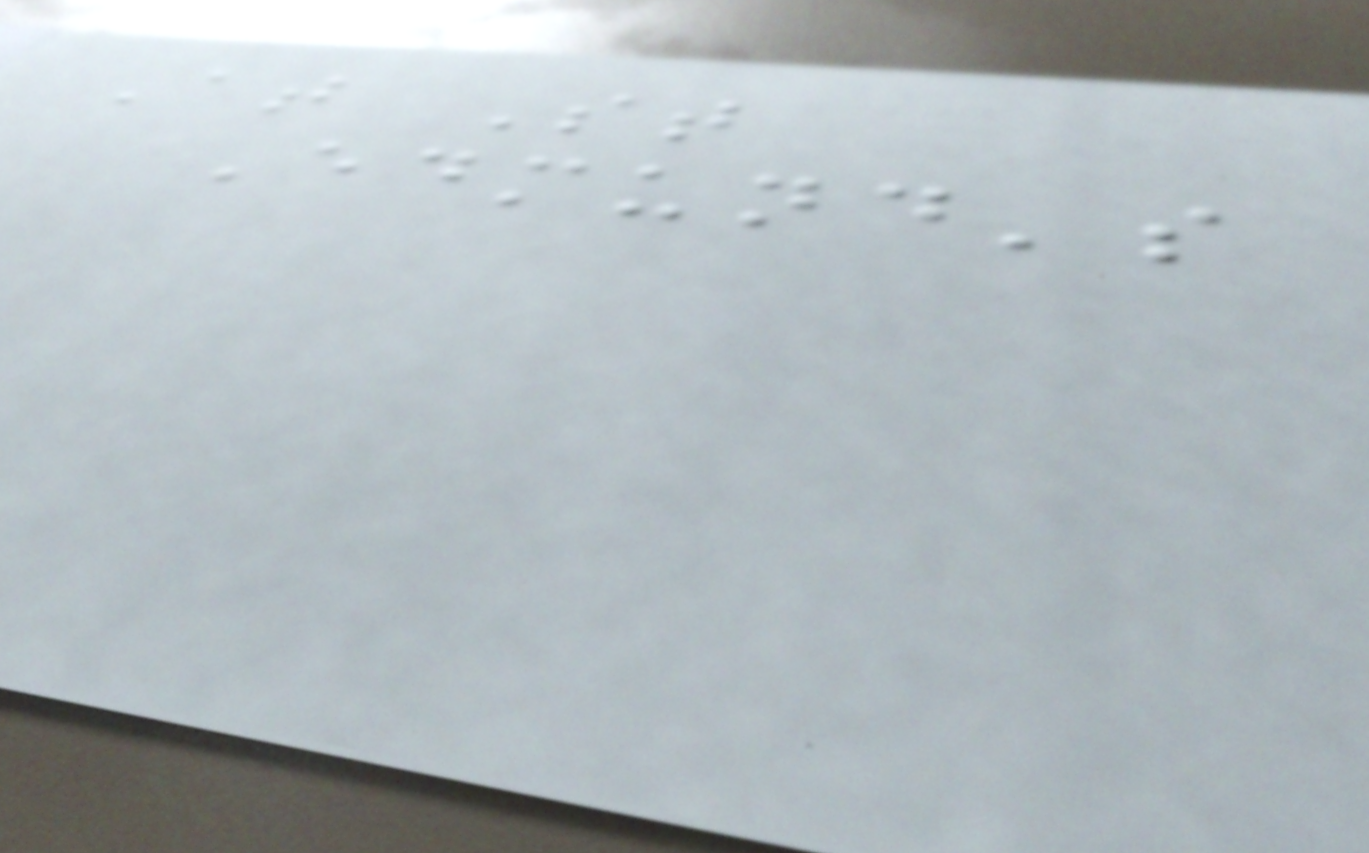At St
Edmund's
